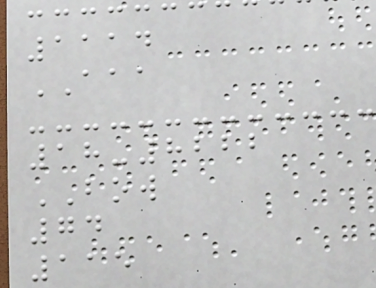1114
AAA
18-8222
BOW
74
115
